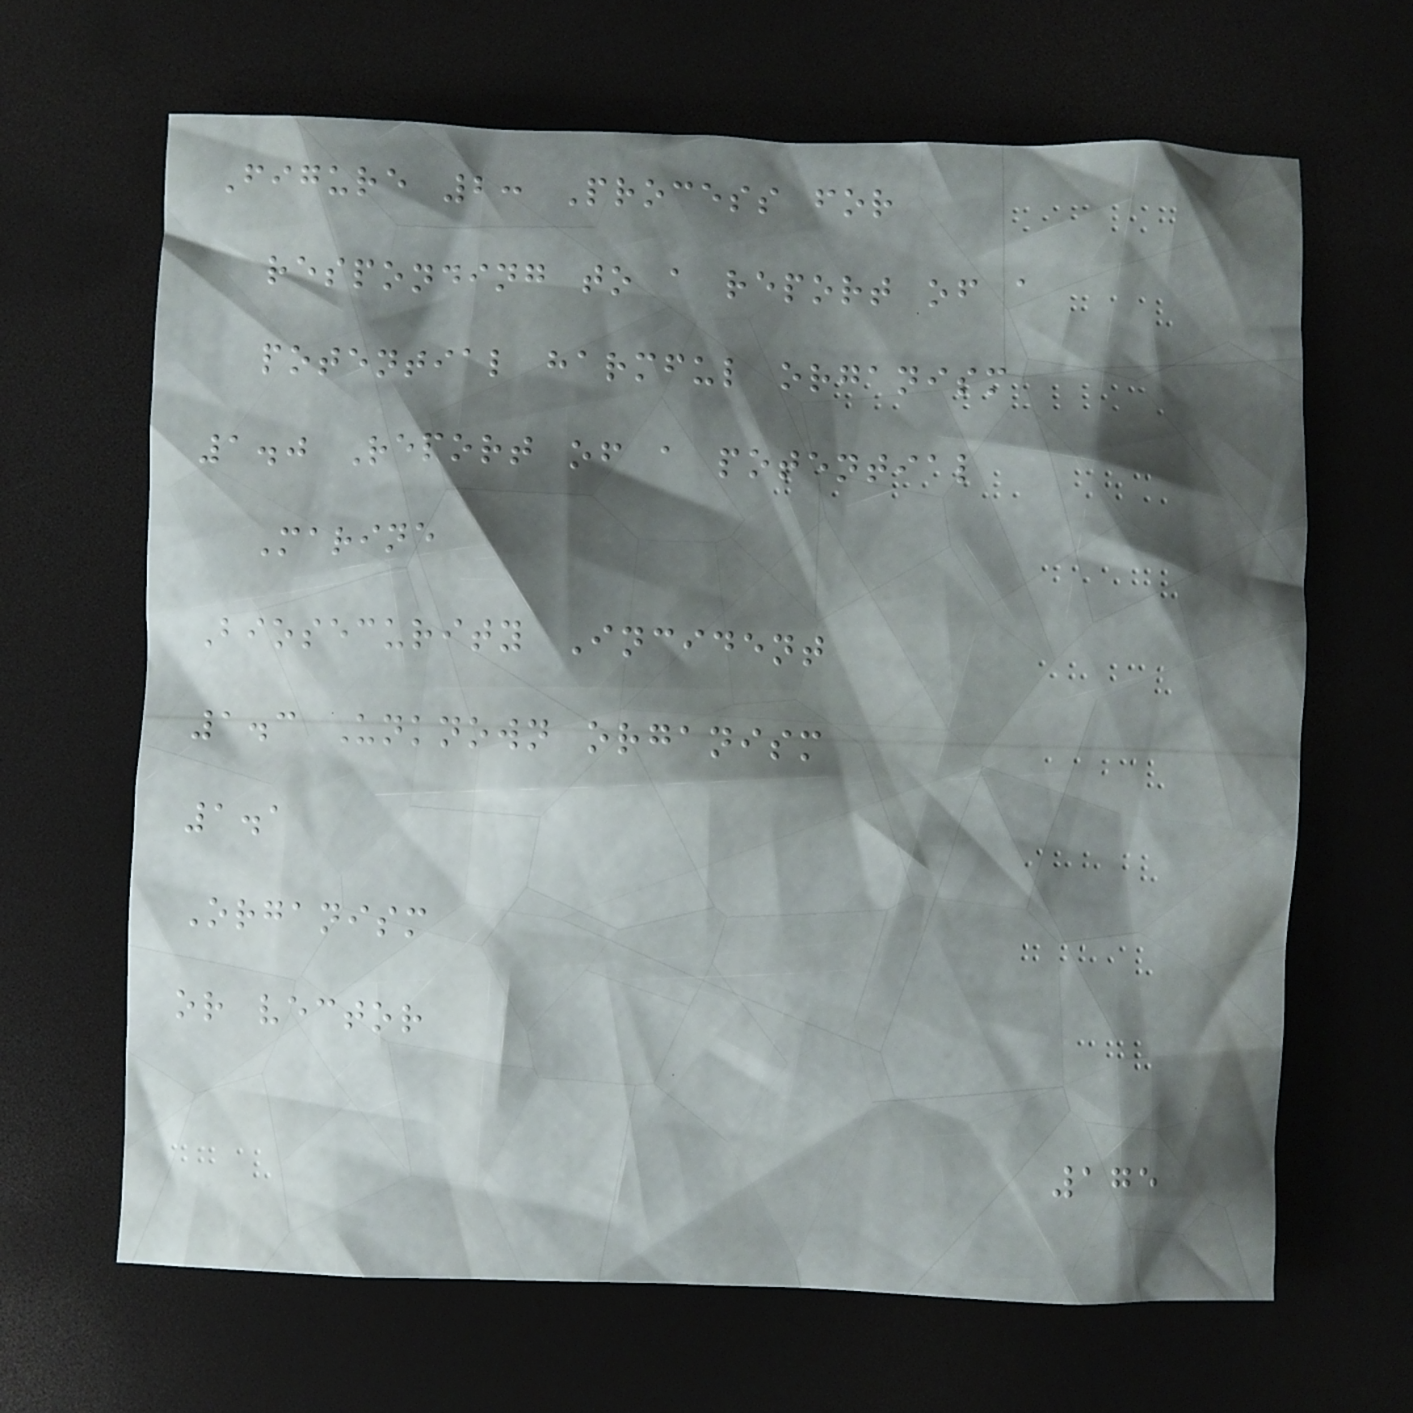Figure 2: Process for
responding to a report of a
potential harmful organism
1.0 Report of a potential
Marine
Biosecurity Incident
1.3 Unknown organism
1.1
Organism
or vector
175
